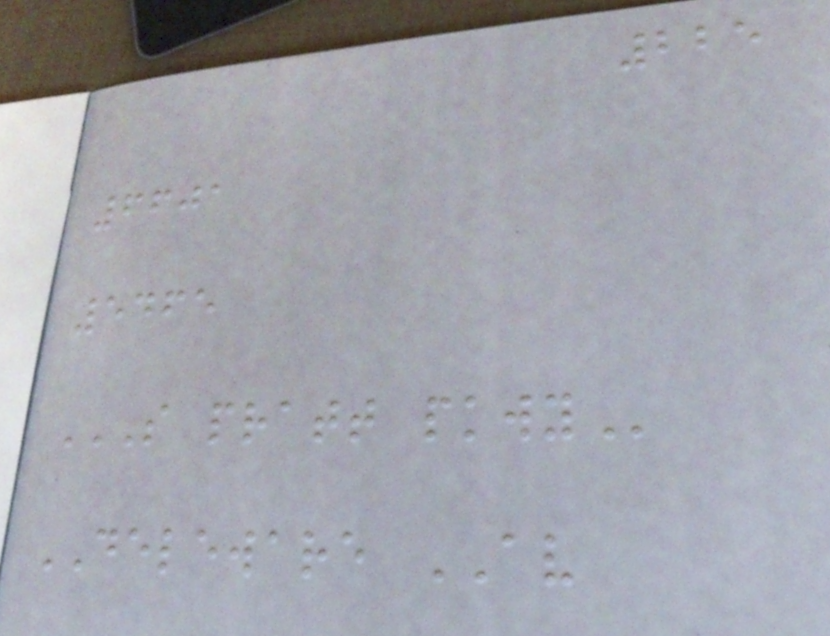225
6601
5465
S PRATT PKWY
DELEWARE AV
